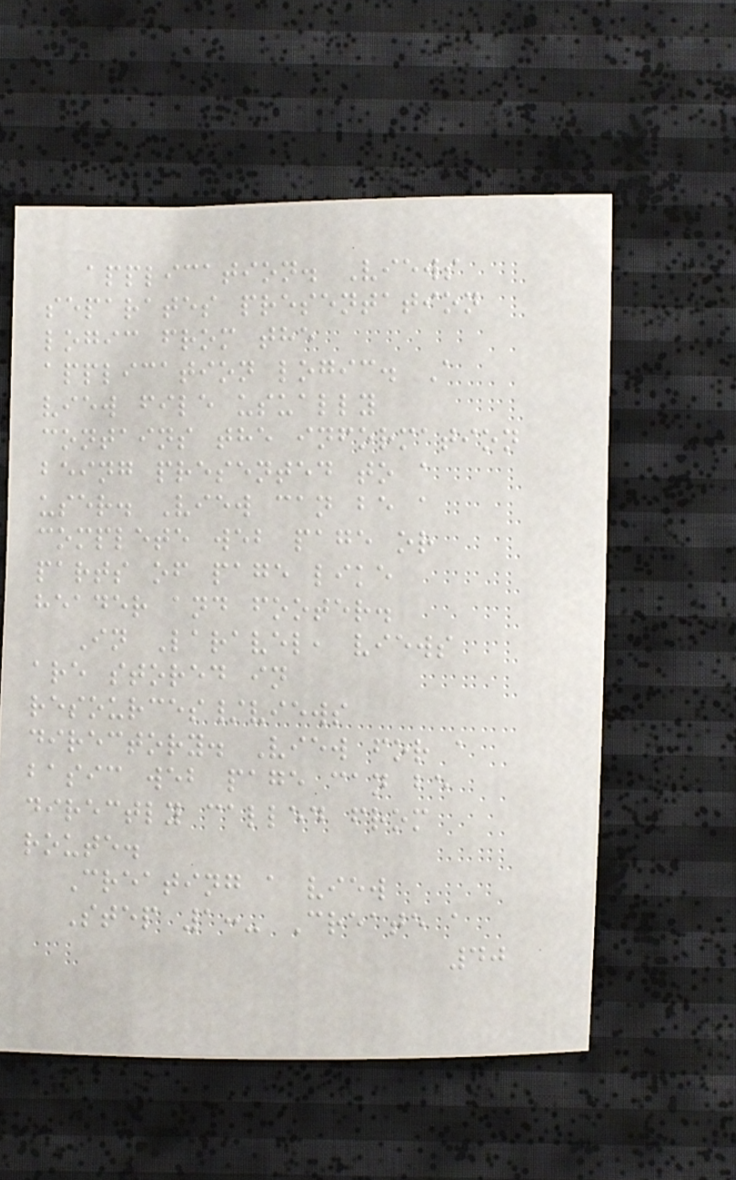application. Views
separates presentation
logic from the
application logic. A
view file usually
contains the information
being presented to a
user. View can be a
complete web page or
parts of page like
header and footer.
In Laravel, views
are stored in
resources/views
directory. View for a
basic web page can be
directly called from
route.
Creating a view
Step 1:- Create a
40
